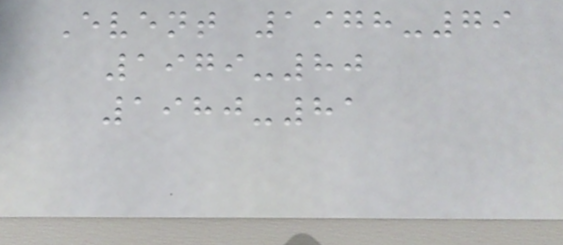Event 1978-79
1979-80
1980-81
